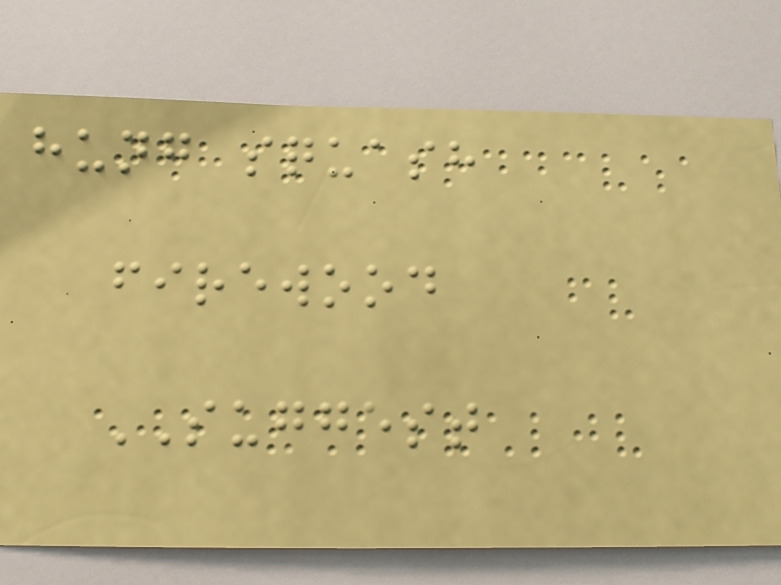hung squash
firewood
SUGGEST
